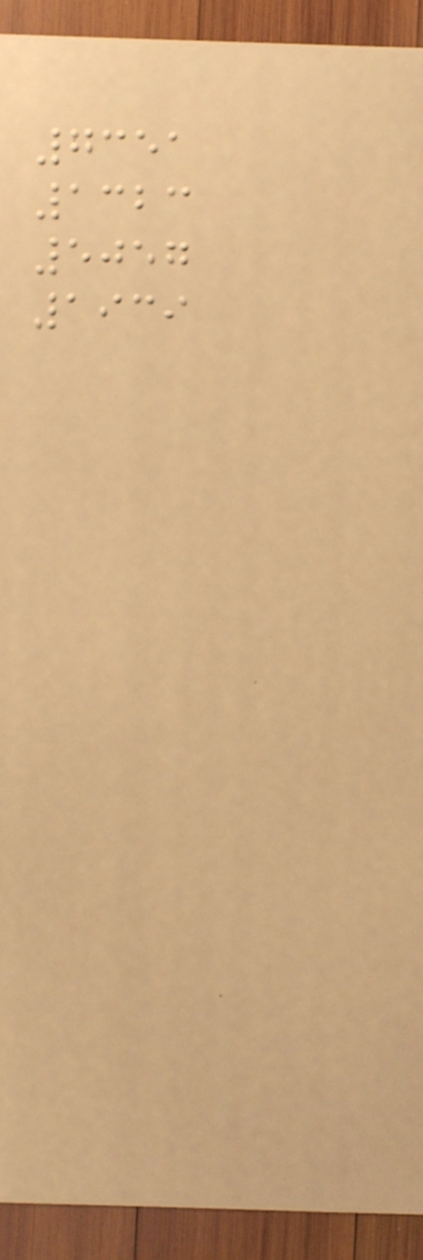7351
1323
5057
1939
